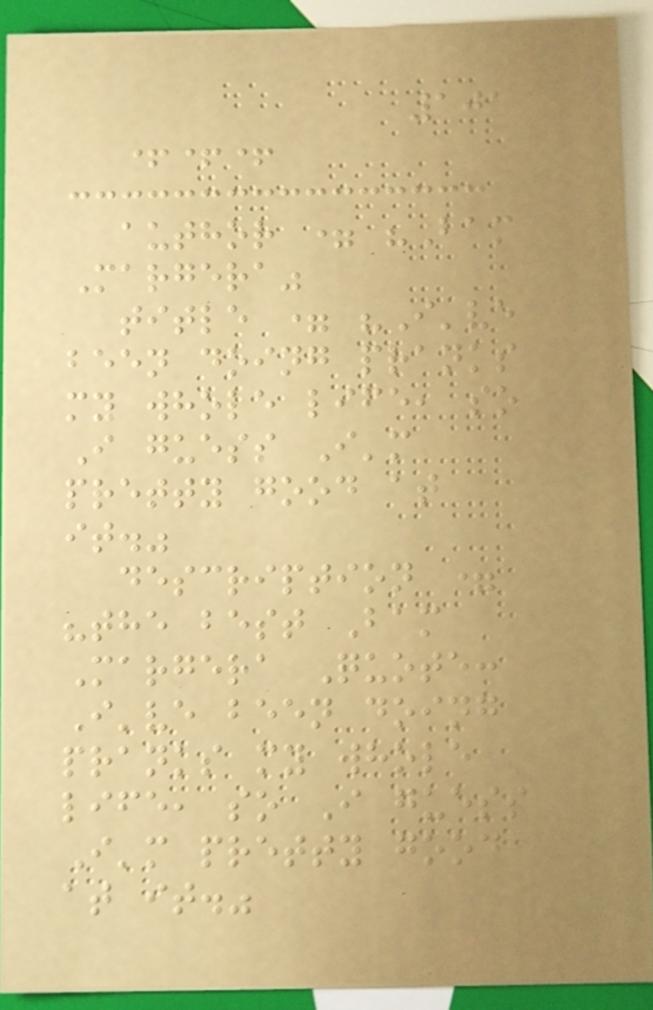101
+++
author = "Bam
Margera"
title = "I've
been doing pranks
my whole life, so
I guess I'm
pretty good at
it."
description =
"the best Bam
Margera Quote:
I've been doing
pranks my whole
life, so I guess
I'm pretty good
at it."
